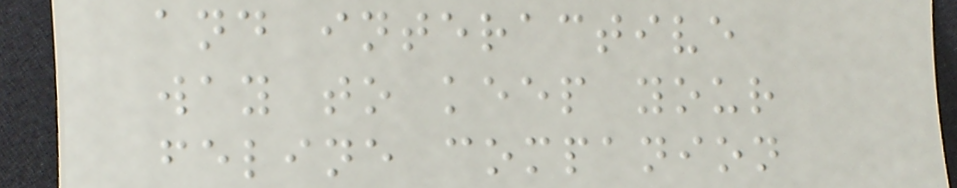and interactive
way to keep your
feline companion
